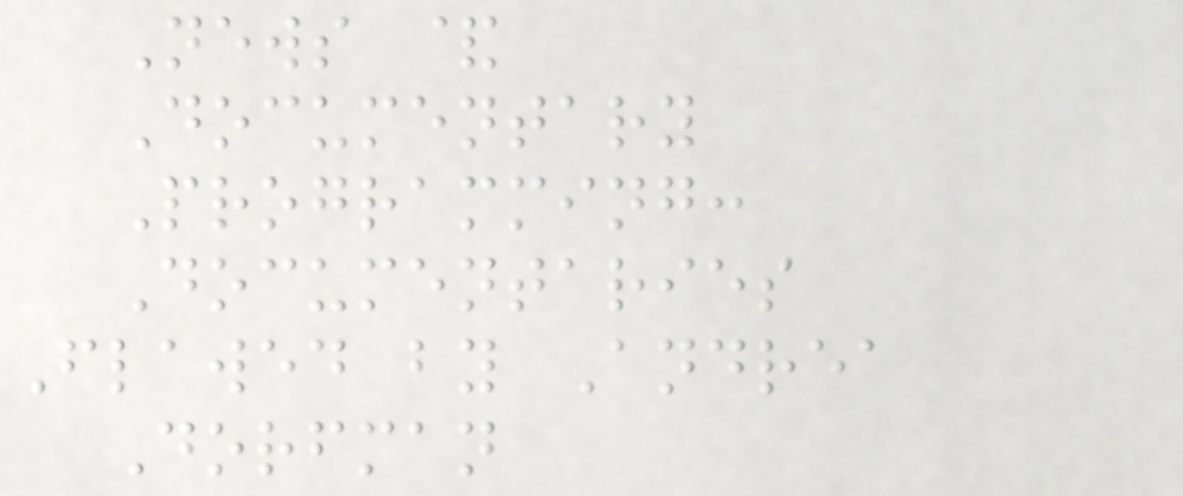News &
Documentary
Programming:
Documentaries
Flawed by Andrea
Dorfman
